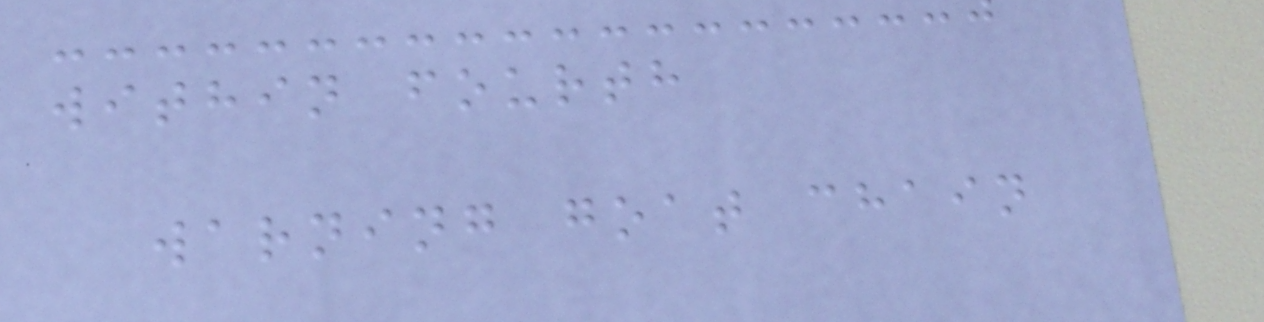within fourth
warning goat chain
